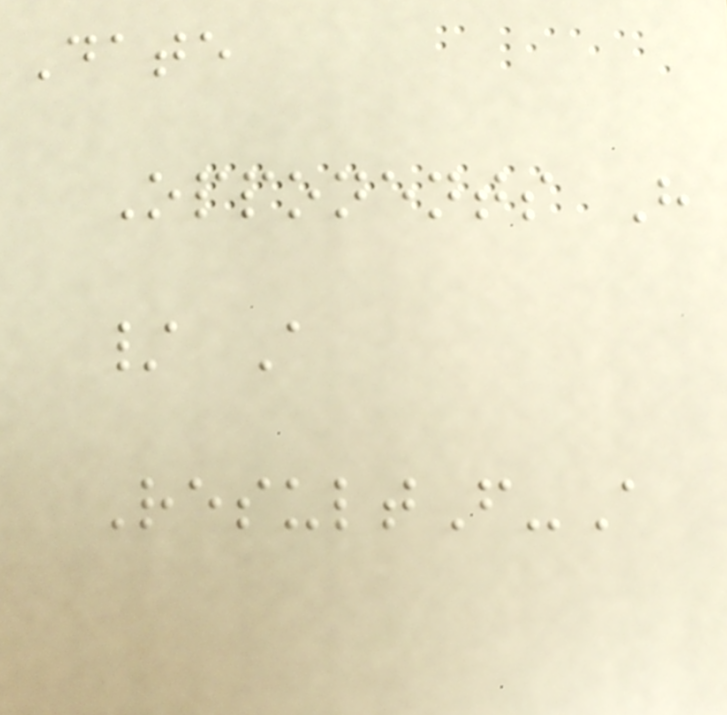Date
Opponents H
/ A
ResultF-A
